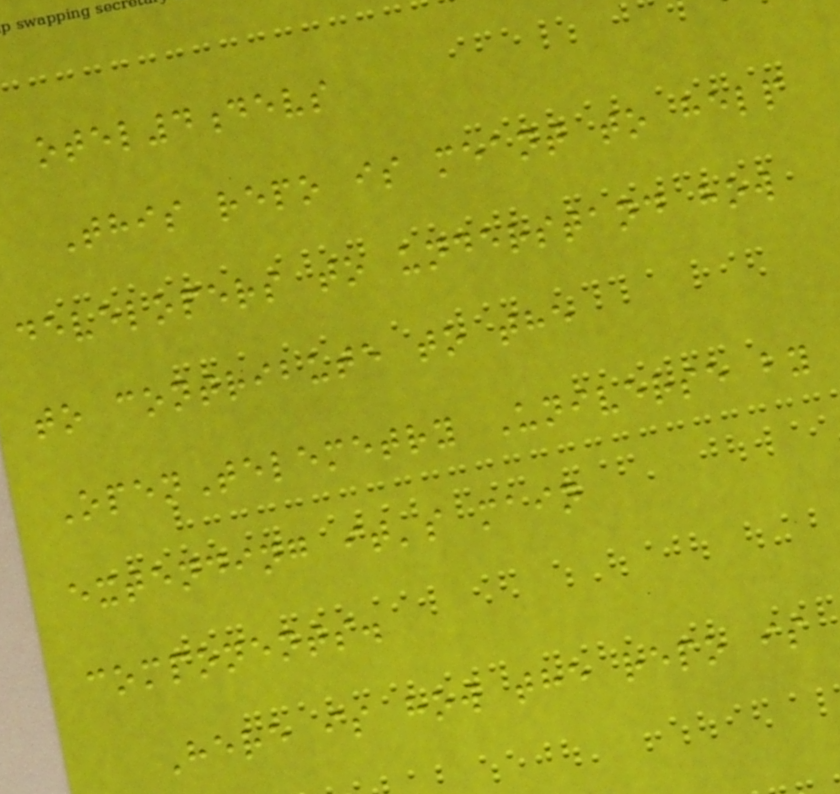otel4devs
This repo is meant to help
developers to understand how
to contribute to the
OpenTelemetry Universe by
extending it's main
components.
Here is how the repo is
